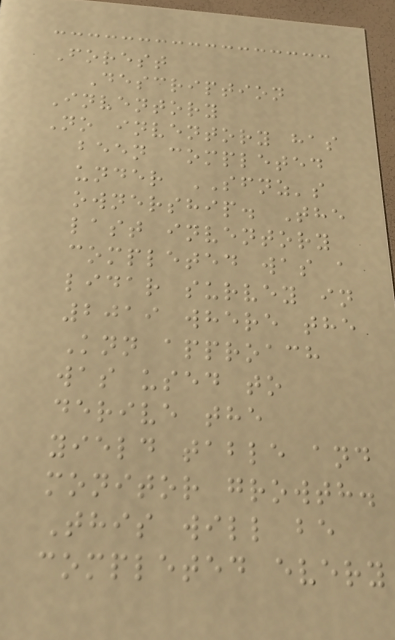Forest
Description
Inventory
No inventory has
been completed
under SFNZ's
ownership. The
last inventory
completed was a
lidar survey in
2019 where the
Knn approach
was used to
derive the
yield table and
monitor growth.
This will be
completed every
